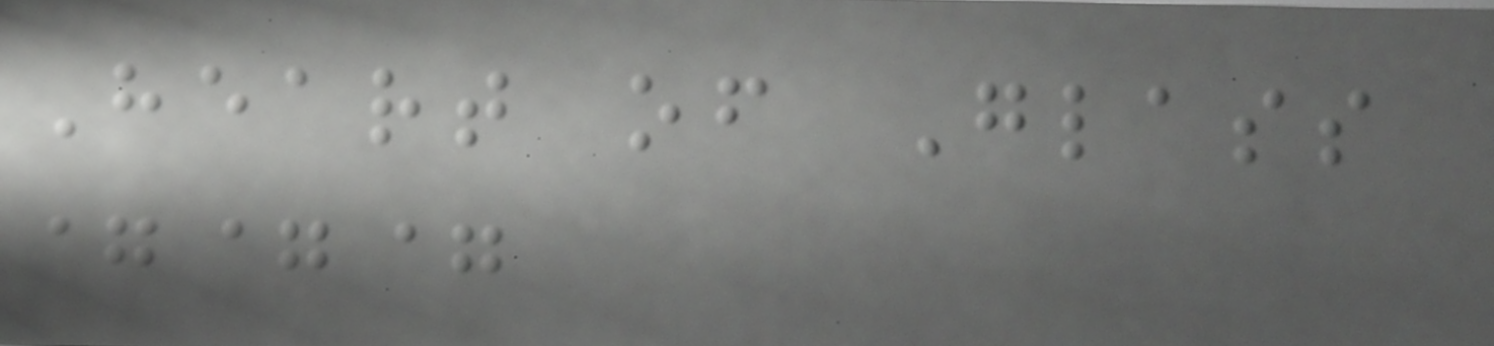Heart of Glass
===
